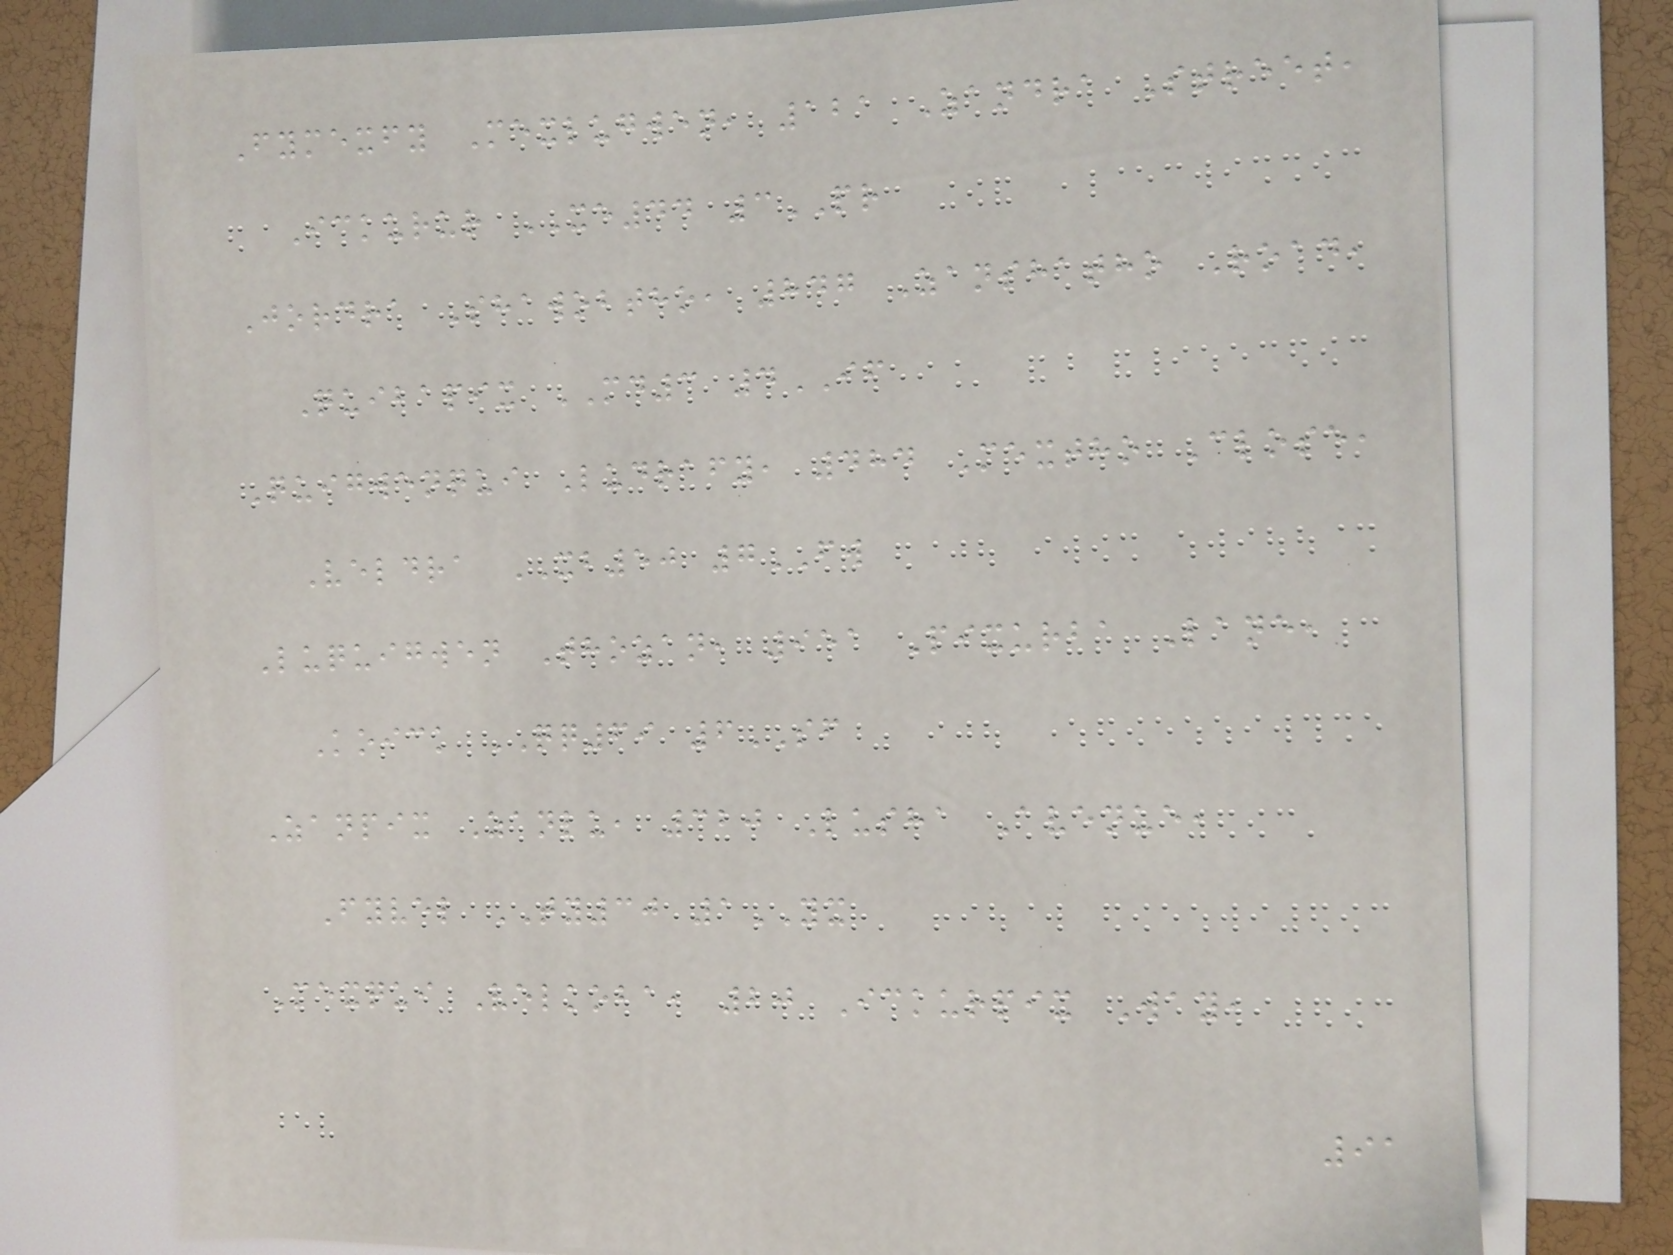Fymexfy Mexlugwen, 121 Zandra Street,
Ickurur XE44 3PR
Jordra Shawobtho, 847 Zanshatho Road,
Quibapix MD3 4IF
Quigwenqui Ludrafy, 484 Mextho Close,
Veldra XB50 7FW
Luquigwen Thozan, 951 Pixurba Lane,
Koick QQ69 6SF
Zanpix Zanlu, 320 Lusha Avenue,
Fyvel TY30 1YX
Mexqui Velkoba, 20 Ickurpix Way,
91
